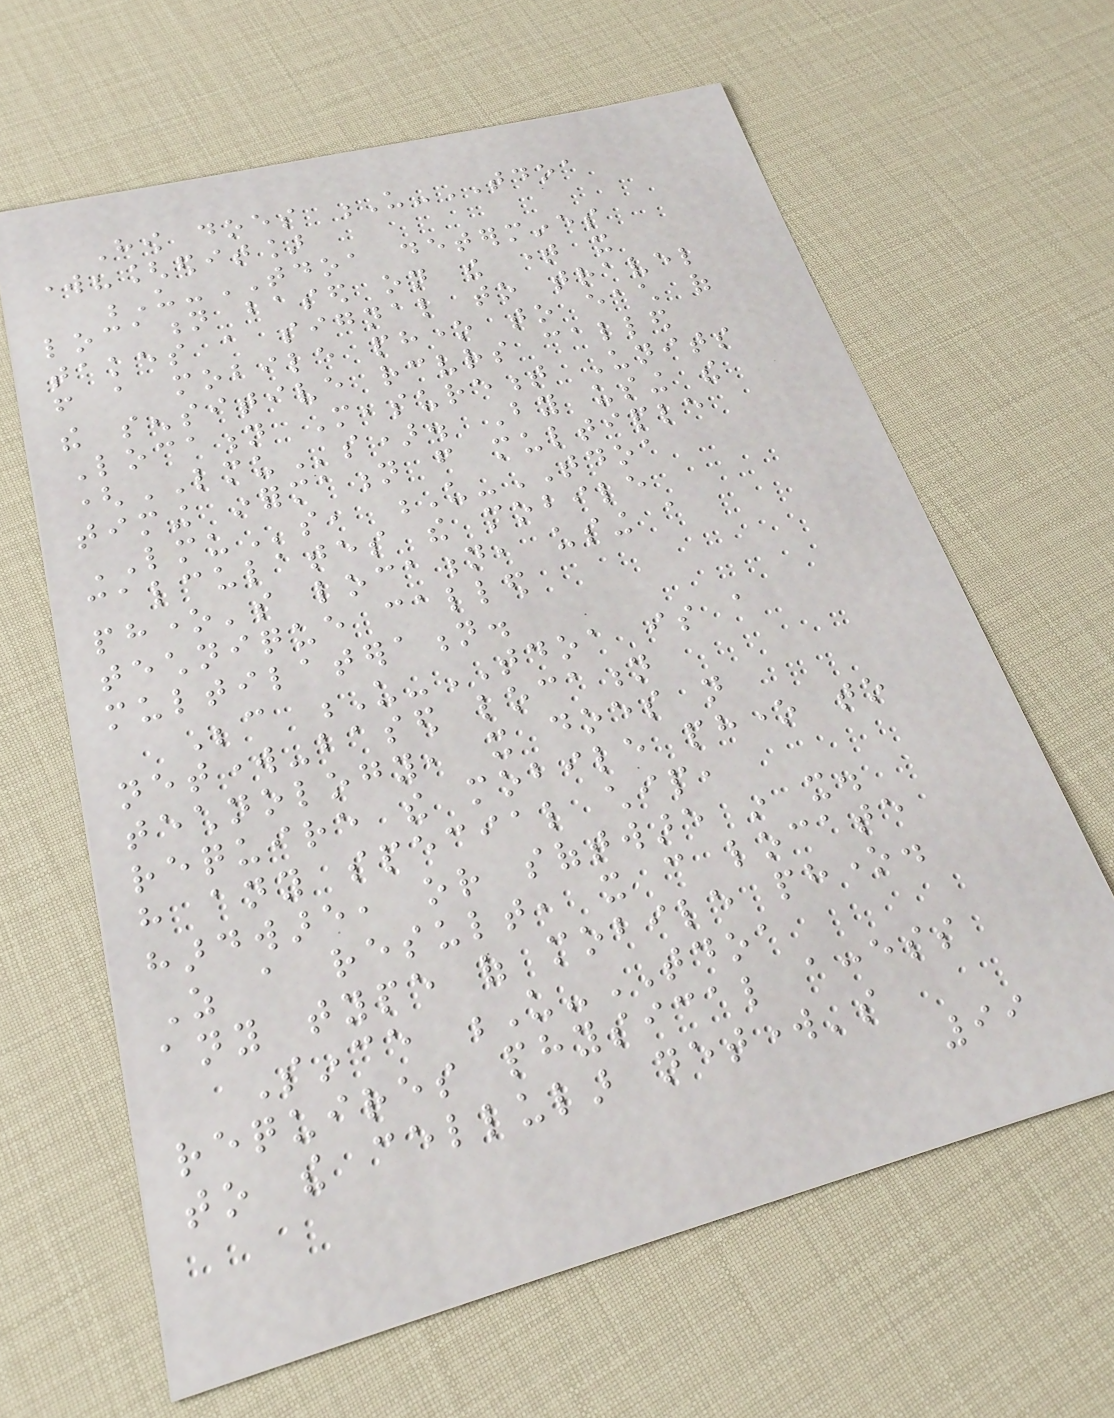How does U-TDOA
work?[edit]
U-TDOA determines
location based on the time it
takes a signal to travel
from a mobile phone to each of
the sensitive receivers called
Location Measurement Units
(LMUs). By using the
timing information from multiple
LMUs, U-TDOA
calculates the mobile
phone's location, using a
technique called
multilateration.
Because U-TDOA is a
network-based location
technology, it does not
require the mobile phone to
have any special chip,
hardware, or software in it.
As a result, it can locate
any type of mobile phone.
Since U-TDOA
requires physical access
to the cellular network's
99
